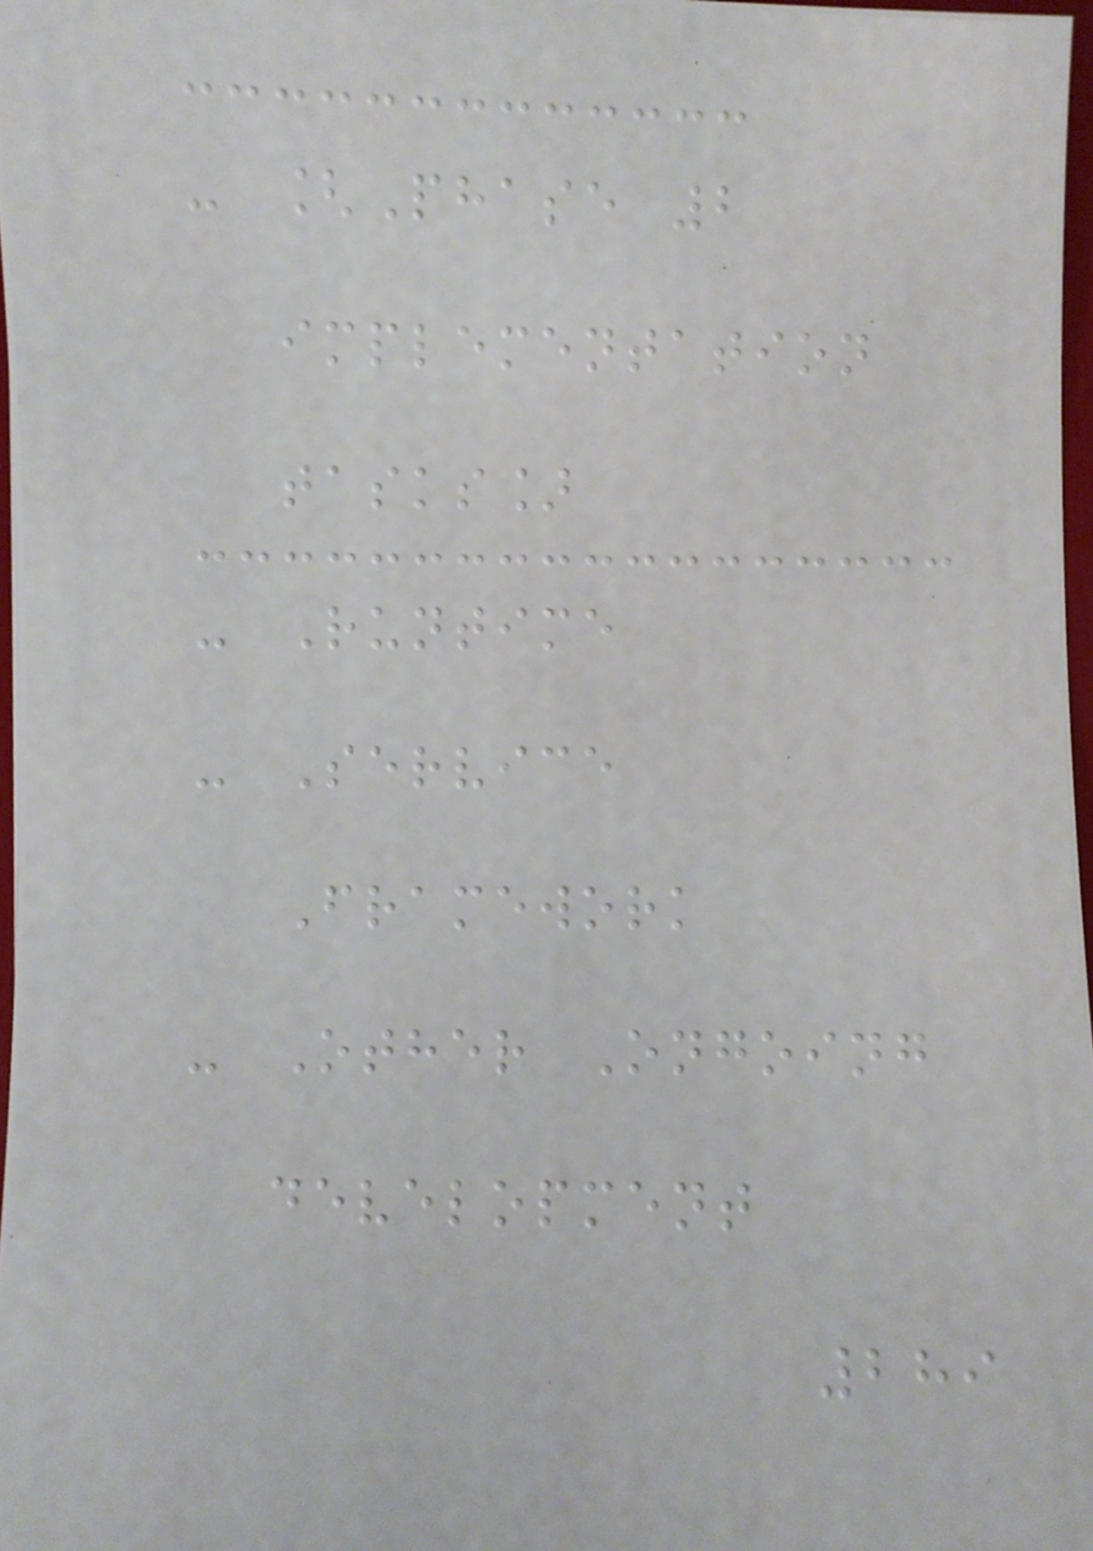- [Phase 2
implementation
tasks]
- Runtime
- Service
Framework
- Other Ongoing
development
289
